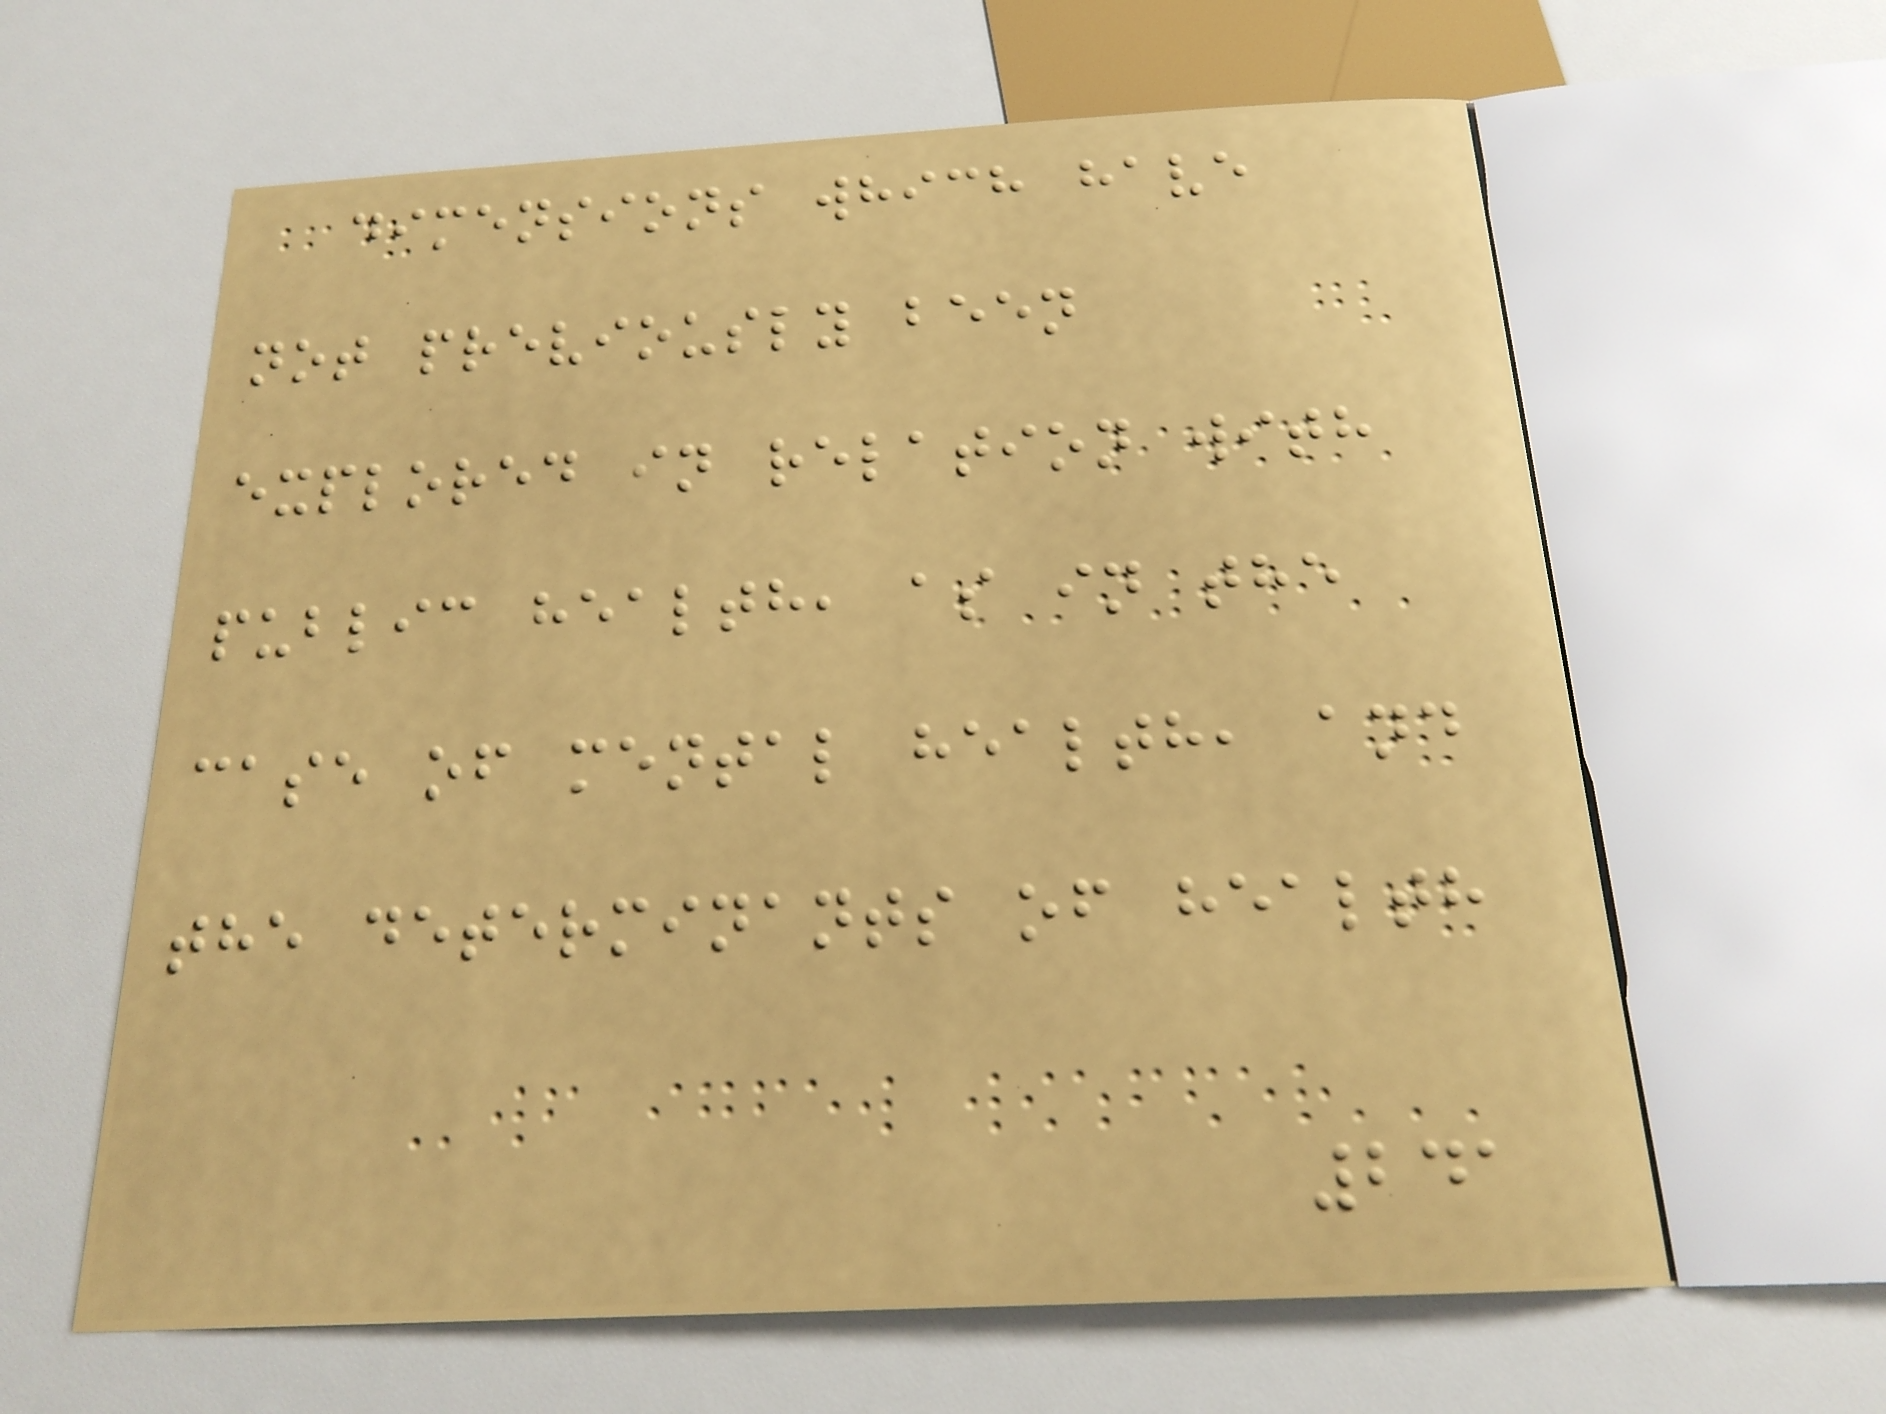dimensions which have
not previously been
explored in relation with
public health, as in the
case of mental health, and
the determinants of health
241
